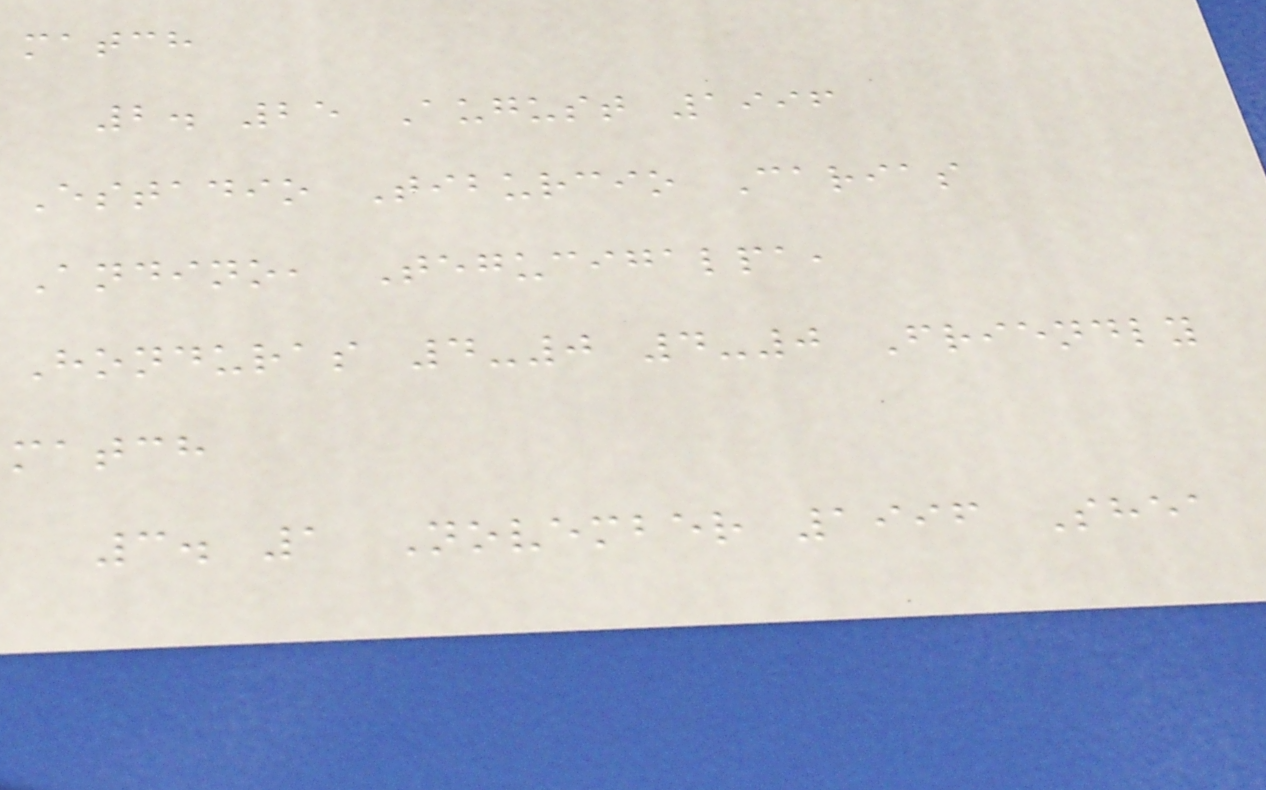match
2. 25 August 1996
Estadio Tiburcio Carias
Andino, Tegucigalpa,
Honduras 4-0 4-0 Friendly
match
3. 1 November 1996 Shea
